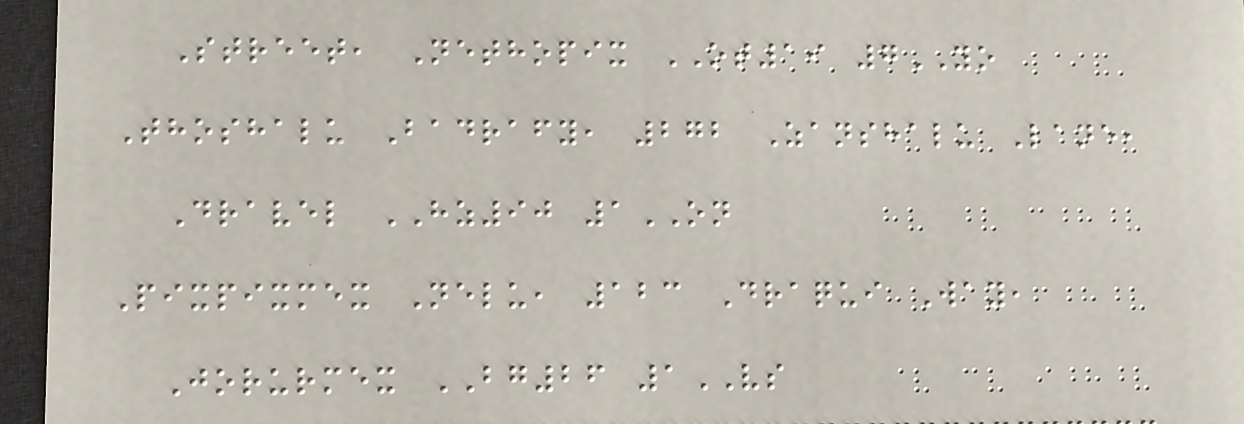Street, Nethopix OT19 7YO
Thoshalu Badrafy, 272 Zanshalu Lane,
Dravel HZ90 1ON
Pixpixmex Nelu, 123 Draqui Way,
Jorurmex BG26 1VS
